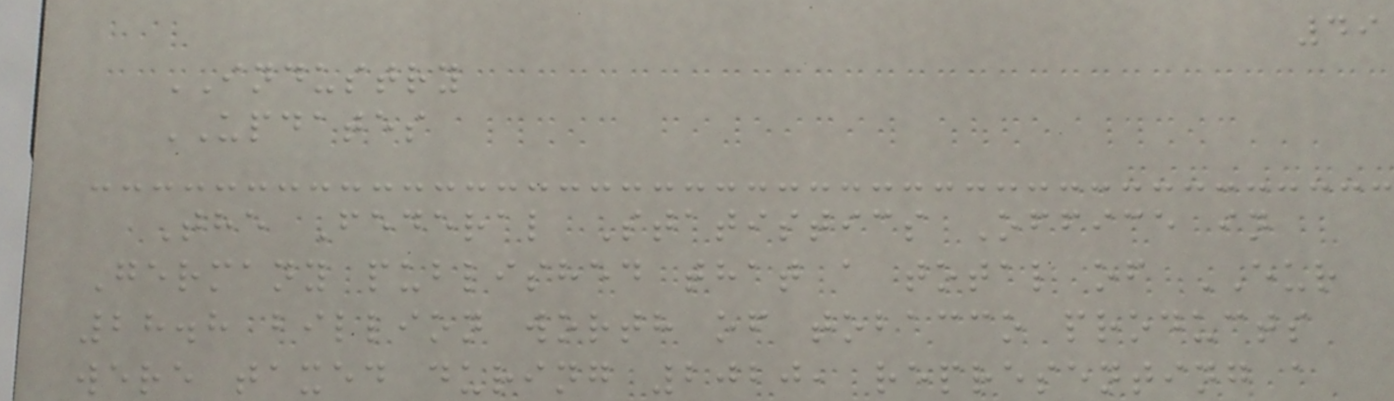49
INDUSTRY
UPDATES
The Federal Statistics Office in
Germany published that a total of EUR
28.8 billion worth of tobacco products
were taxed during 2020, representing a
